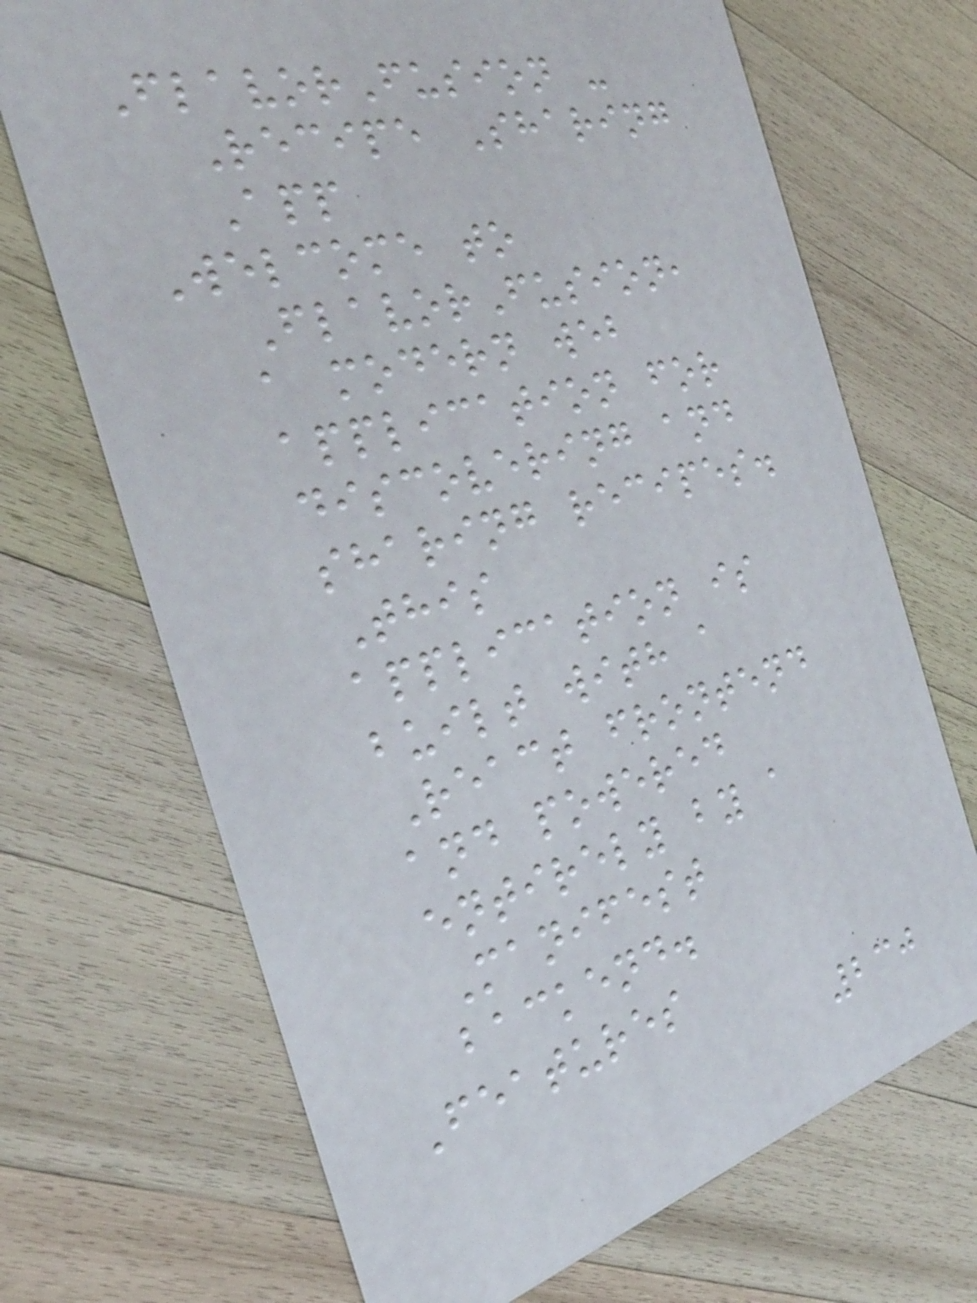FlavorFusion -
Recipe Sharing
App
Welcome to
FlavorFusion,
a modern web
application for
discovering and
sharing recipes.
This
application is
built with a
React frontend
and powered
entirely by a
Manifest
backend.
Features
230
